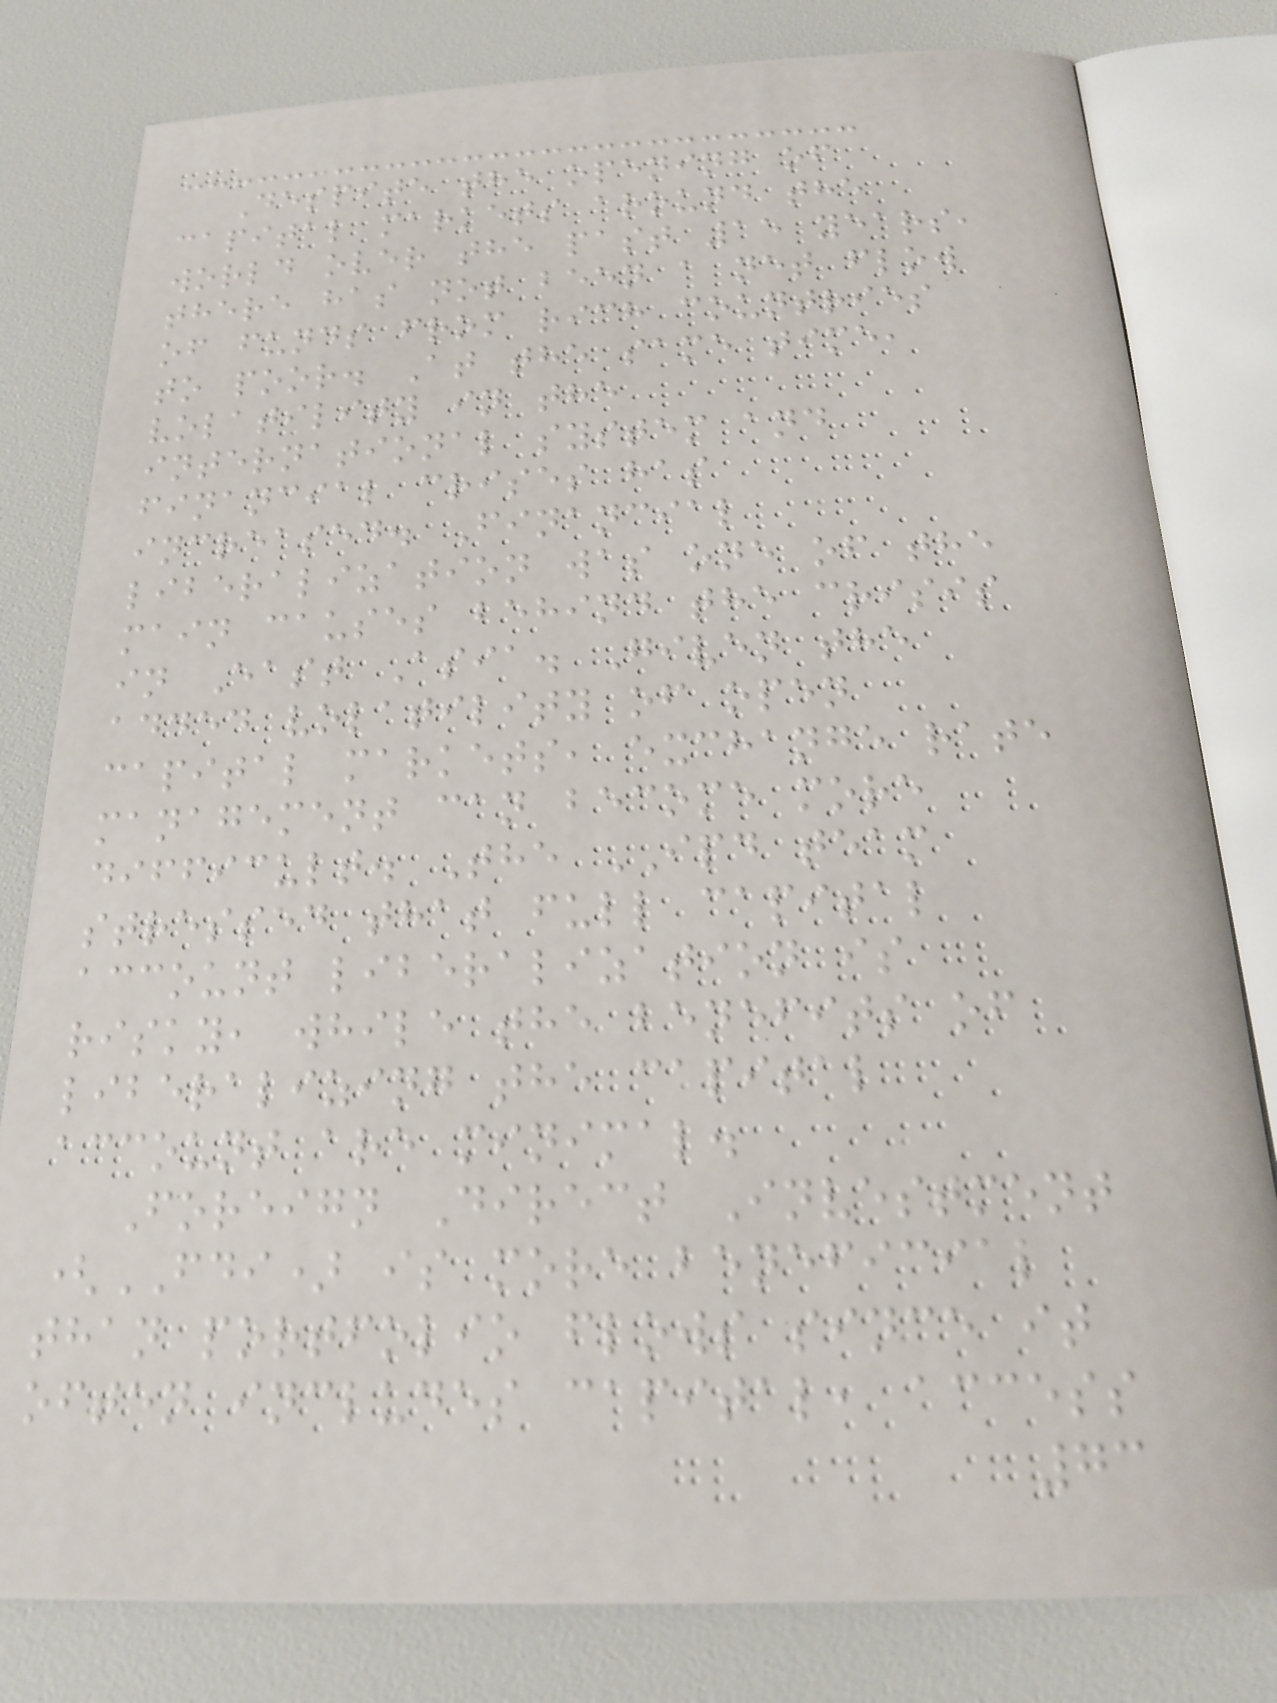Despite the opening of
capital markets around the
world over the past 15 years,
there has not been a net flow
of funds from rich countries
to poor. At the same time,
volatility in the
international system and
financial crises has
increased. Financial
liberalization was one of the
main causes behind the crisis
in East Asia. Given the
added volatility of open
capital markets, exchange rate
management can become more
difficult. The IPD team
stressed that full capital
account liberalization is
risky, while the benefits of
liberalizing the capital
account are minimal.
Foreign Direct Investment
(FDI) is more beneficial
than portfolio flows since it
often includes capital, access
73
